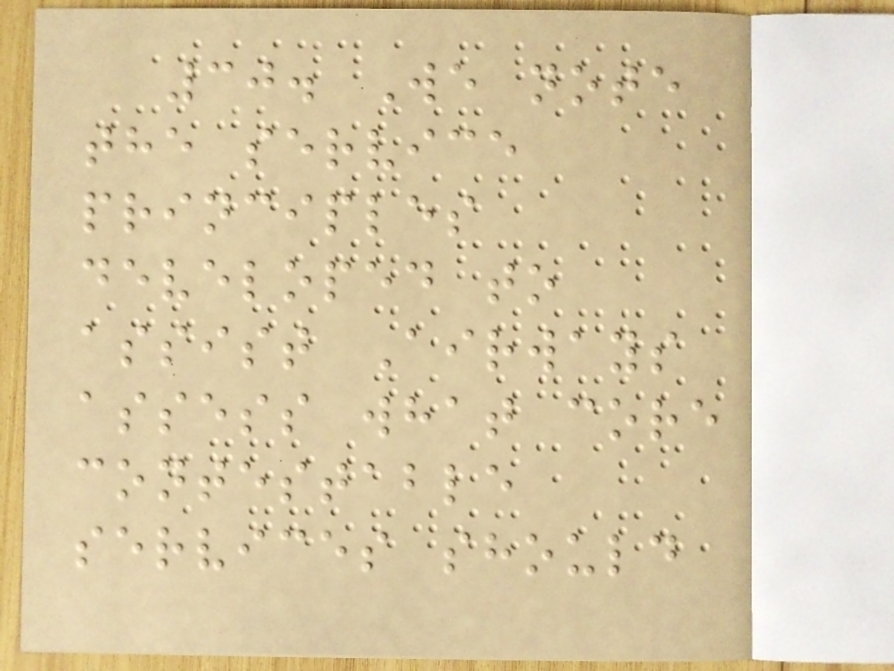30. We note
the service
principles
developed to
assist Airways
assess what core
contestable
services should
